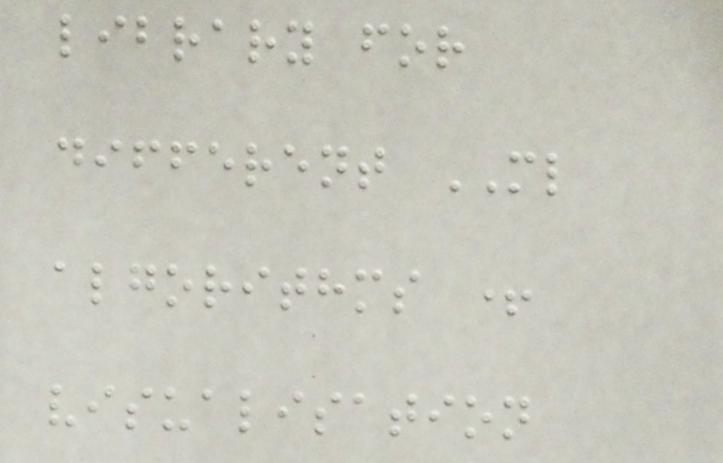library for
different ML
algorithms +
visualisation
